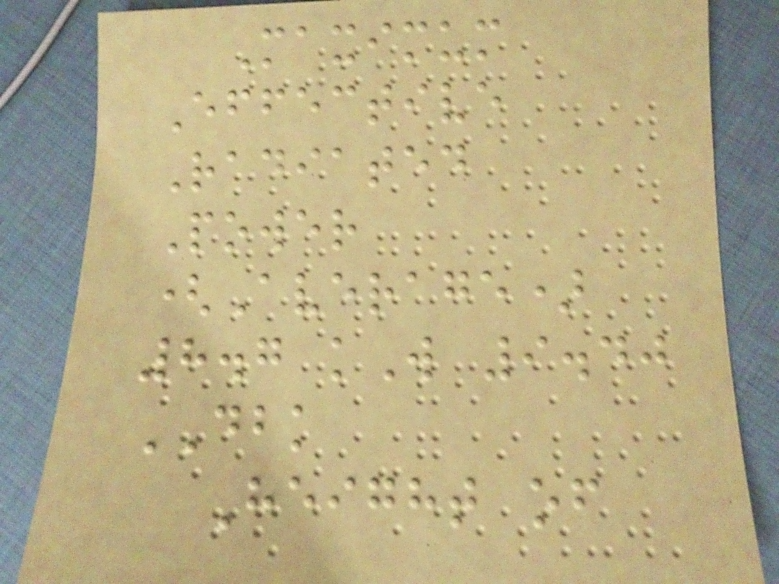Maximum
Effective
Radiated
Power
(Average)
8.7 kW 9.40
DBK
Height of
